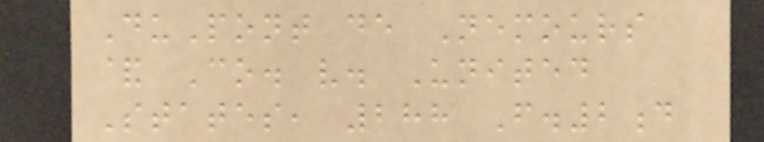DuPont de Nemours
& Co. v. United
States, 288 F.2d
